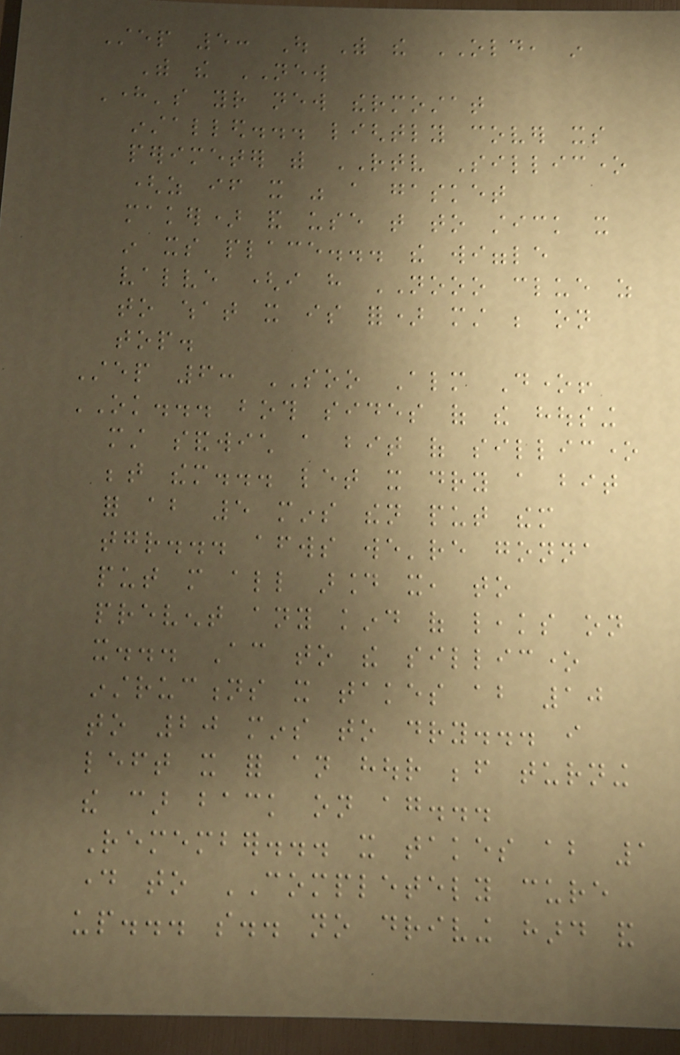Step 5: Out With the OLD, in
With the NEW
Here's your new thermostat
installed... lightly cover its
perimeter with RTV Sillicone
(as if it was a gasket
maker) and use that to stick it
in its place... the wiggle
valve (i have NOOO clue as
to what it is for) must be on
top.
Step 6: SOO Almost Done!
OK... both sides of the housing
must sandwich a bit of sillicone
between them... let it dry a bit
for about 5 mins then put them
together... afterwards we're gonna
put more all around it, to
prevent any kind of leaks on
it... According to the sillicone
instructions it takes about 10
to 20 mins to dry... i
left it for an hour before turning
the car back on again...
Remember... it takes about 1
day to COMPLETELY cure
up... so.. no driving hard and
